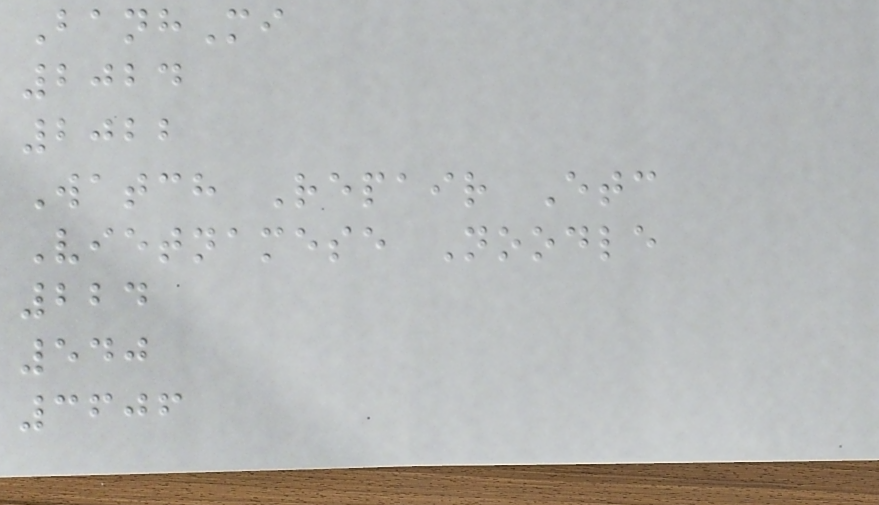BanhMi
2024
2022
Watch Repair Etc
Vietnamese Noodle
224
540
3606
